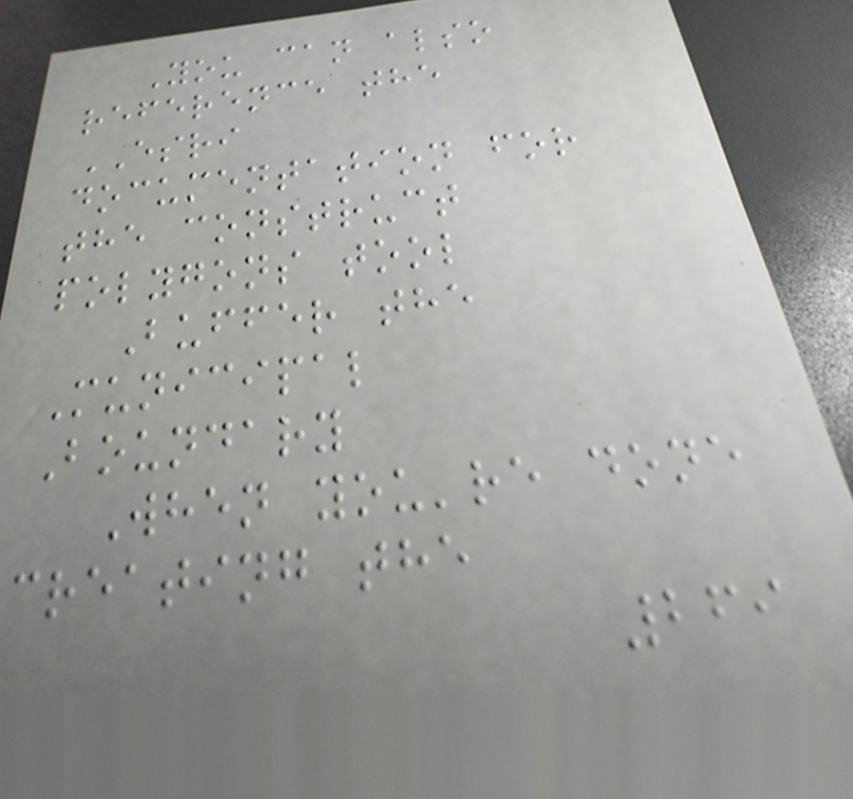You can also
reference the
ESRI
documentation for
the construct
polygons tool
Buffer the
Municipal
Boundary
When you're done
creating the
269
